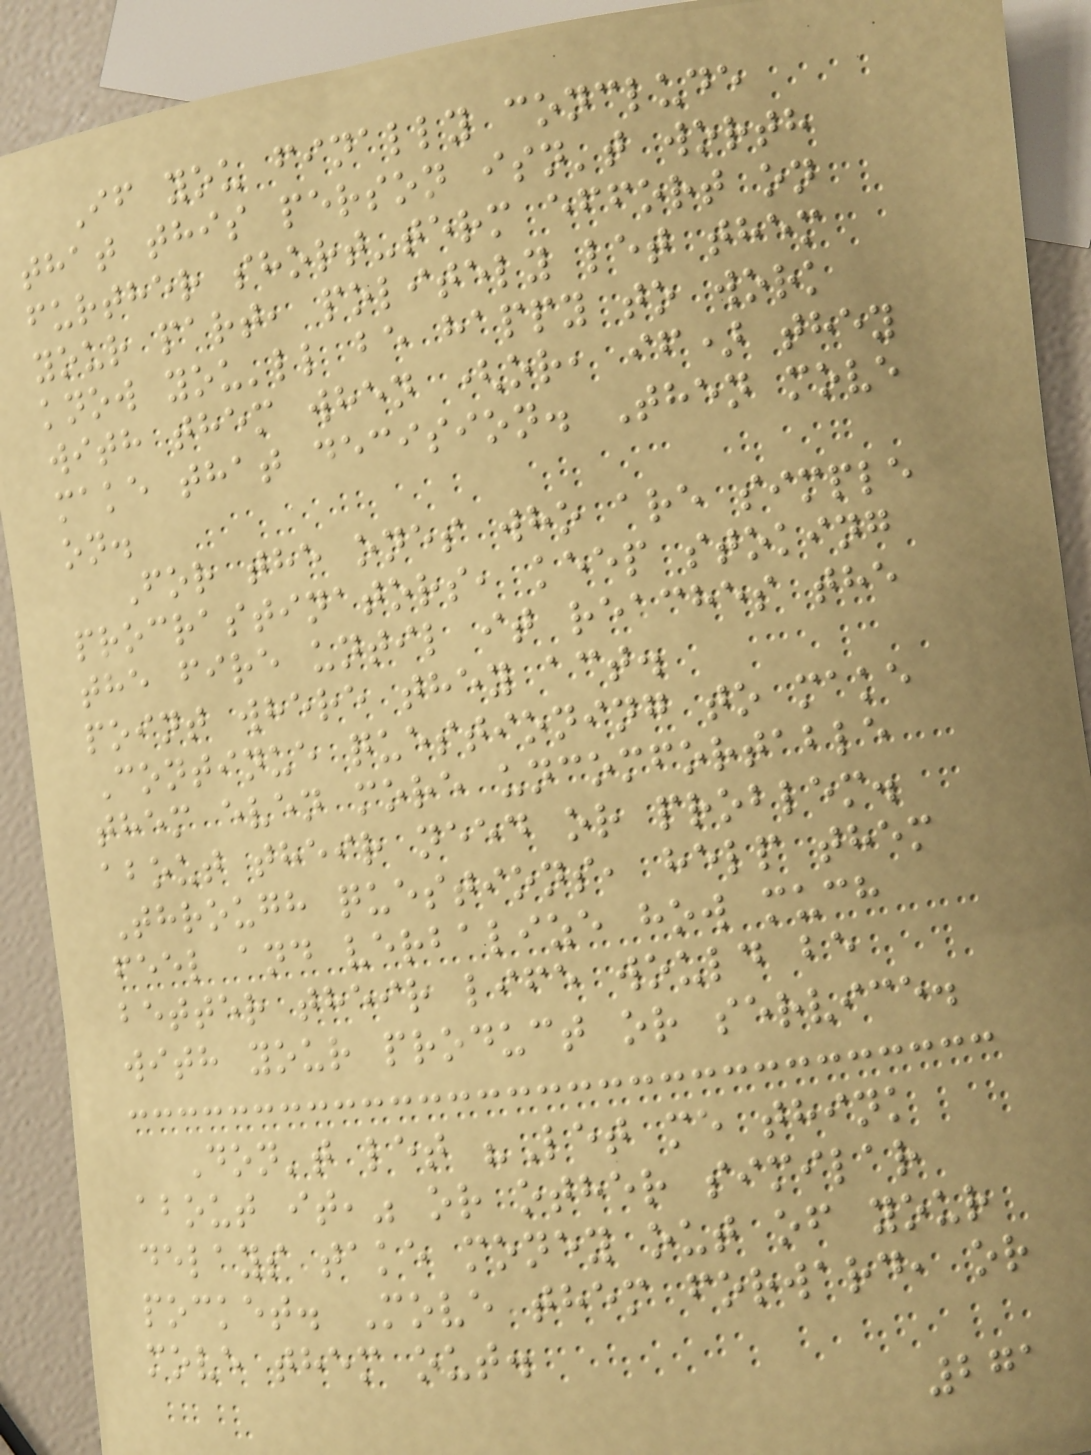If you finally conclude
that this person isn't worth
further short-term effort on
your part, politely let them
know you'll be happy to work
with them when (or, if) they
make that decision. Then move
on.
For the ones who are simple
procrastinators, keep stoking
the fire until it reaches the
point where they act.
Continue questioning to make
them even more uncomfortable
about their need or problem.
Through questions, help them
feel and verbalize how much
better their life would be
with your product or service.
Don't let "Let me think
about it," or other similar
delays take money out of your
pocket. Move them forward, or
move them out.
271
